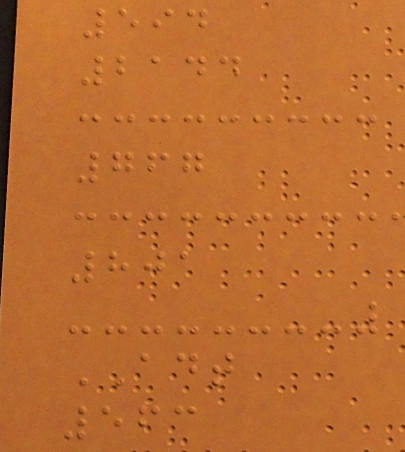594
2144
767
801
ADT
563
